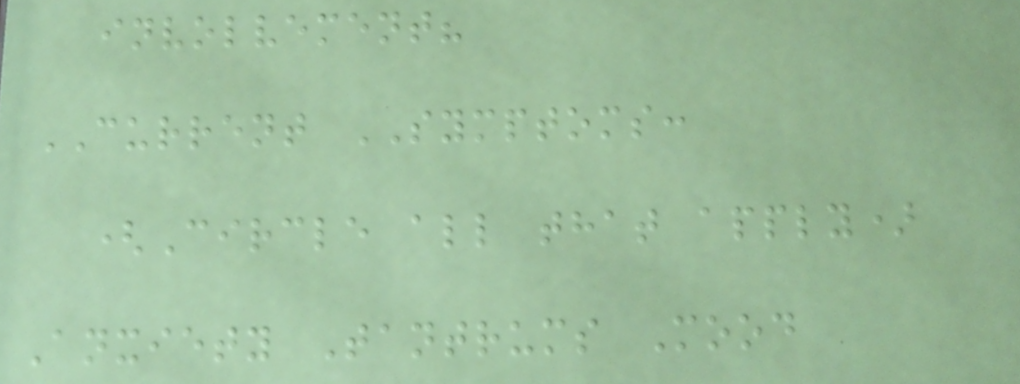involvement?
CURRENT SYMPTOMS:
(Circle all that apply)
Anxiety Tantrums Mood
